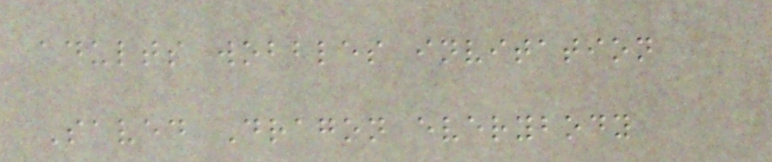adults wobbles invitation
Saved Dragon everybody
